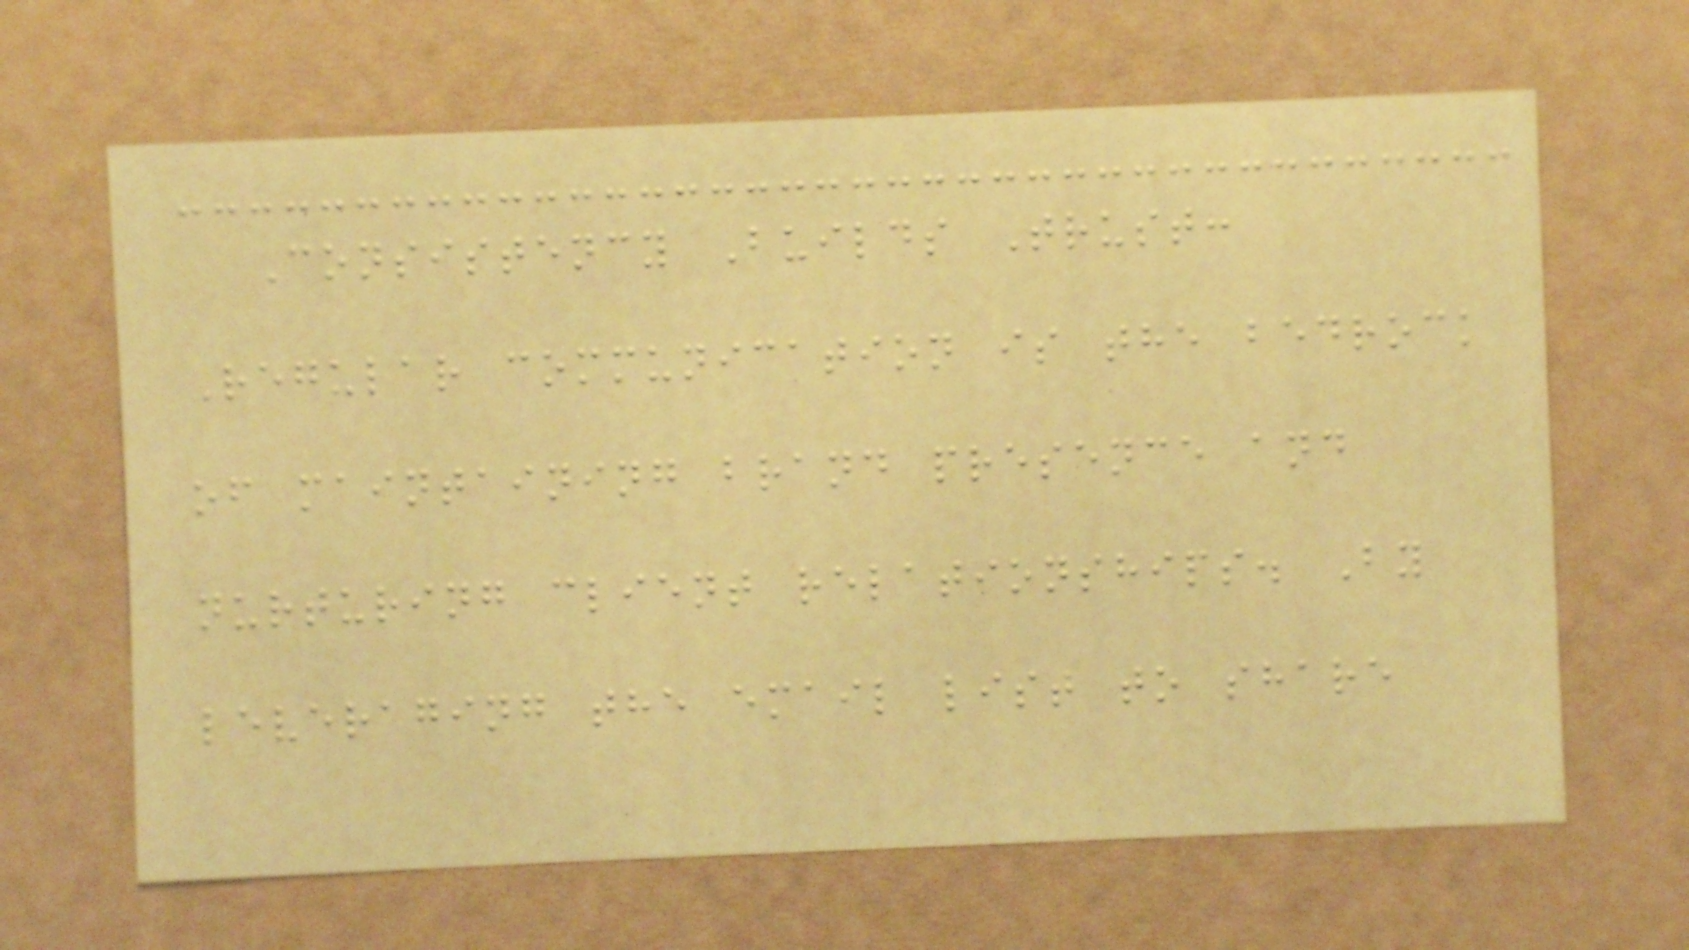Consistency Builds Trust:
Regular communication is the bedrock
of maintaining brand presence and
nurturing client relationships. By
leveraging the email list to share
